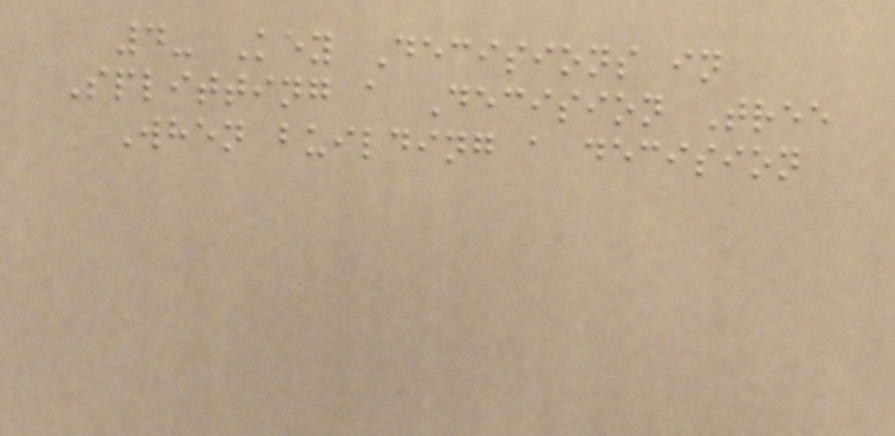4- Key Decisions in
Splitting a Decision Tree
When building a decision
